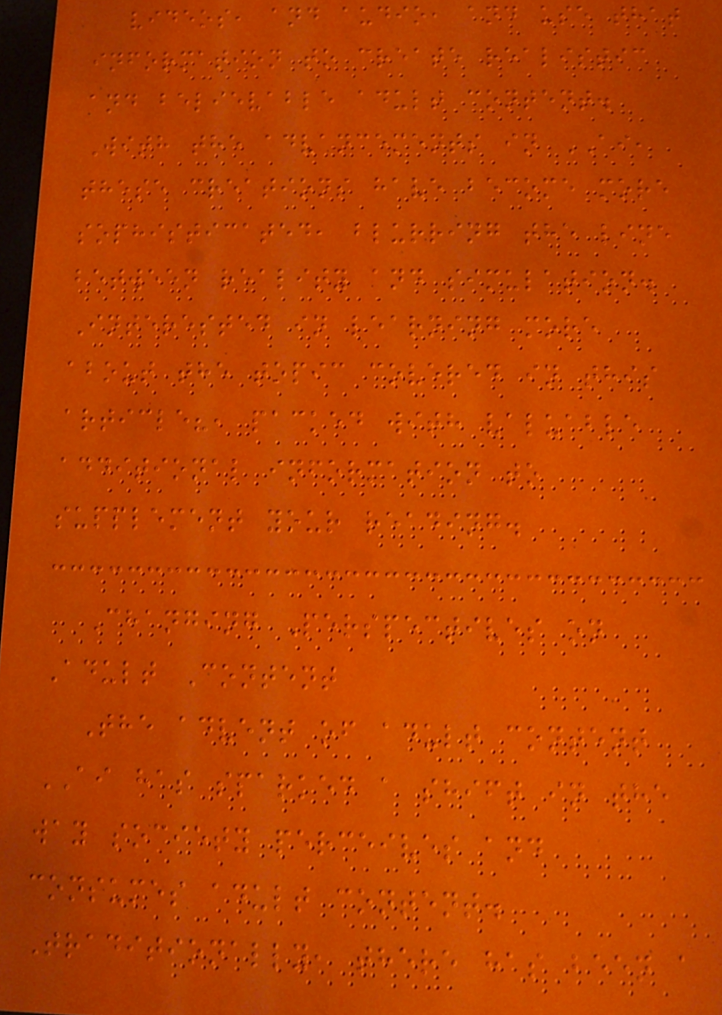videos, and audio, and use that
information to create realistic
and believable adult content.
With the advancements in AI,
these creations have become more
sophisticated, blurring the line
between reality and simulation.
Interested in learning more
about the topic covered in this
article?, packed with valuable
additional information to
supplement your reading.
Changing Perspectives on
Adult Content
The advent of adult content
AI has sparked a shift in the
way society perceives and
consumes adult content.
Traditionally, there has been a
